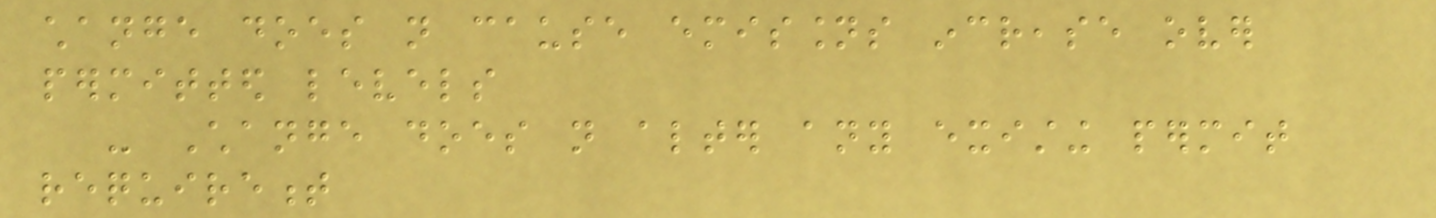change does not cause emissions increase over
permitted levels
- Change does not alter any existing permit
requirement
